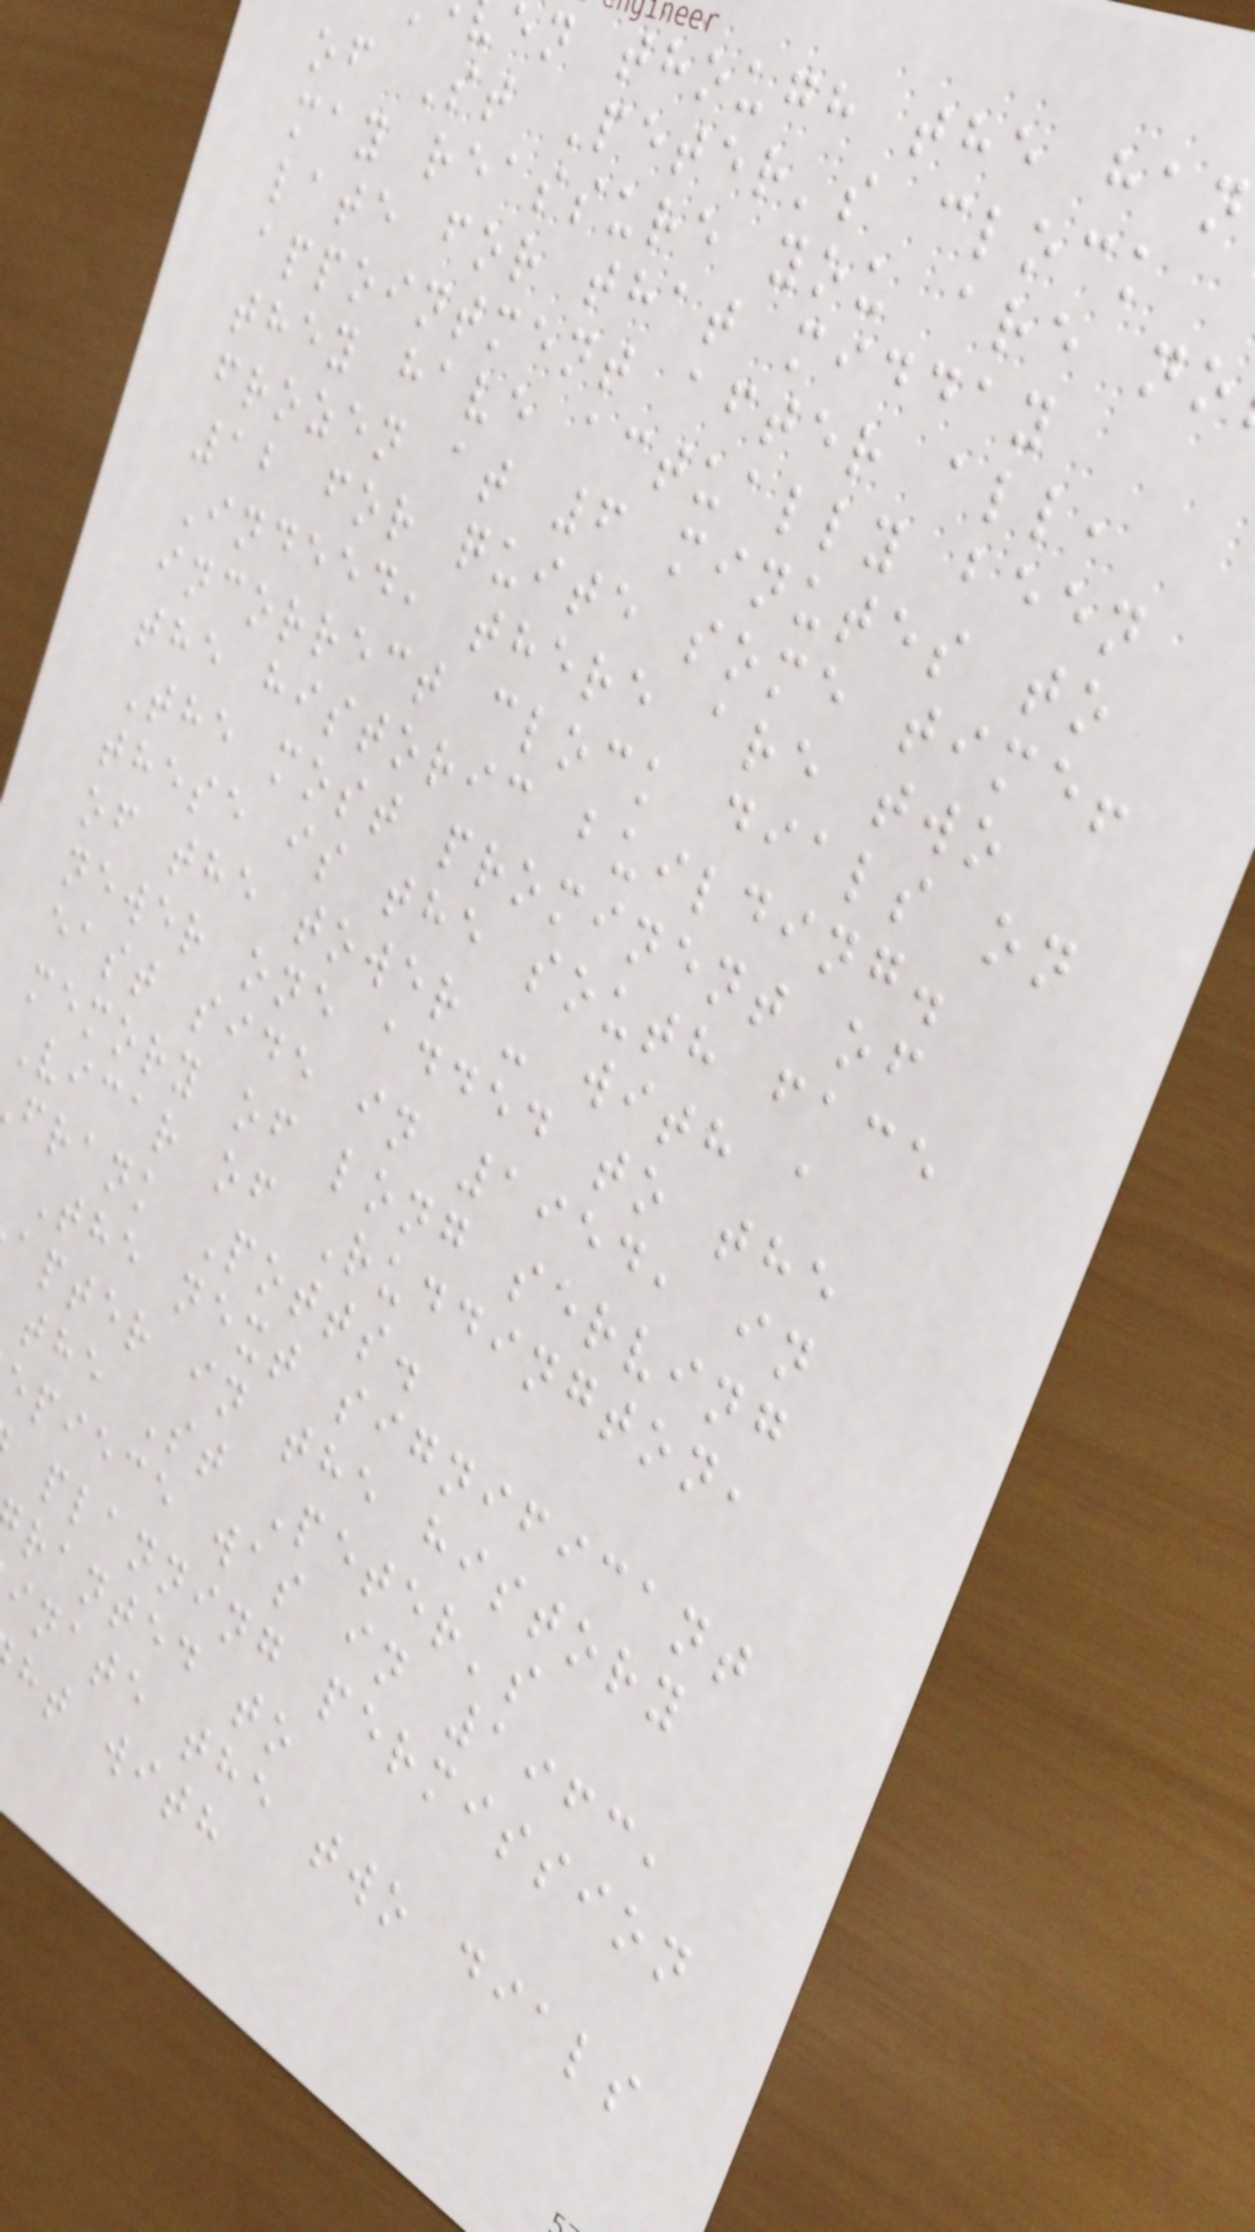en though the han
of St Peter's clock
may reassure you are no
late for that midday
appointment after all,
they have actually been
frozen at 6 minutes to
12 for quite some time!
Indeed, there are two
incorrect clock dials on
the historic building.
The most prominent of
these is the south face
of the tower - with a
newer one added to the
east side in 1954, in
memory of long serving
Vicar of Ruddington,
frank Potts.
The next significant
apter in the history
the St Peter's
epiece was in 1963,
planning permission
ranted to
inate the two dials
ht with
